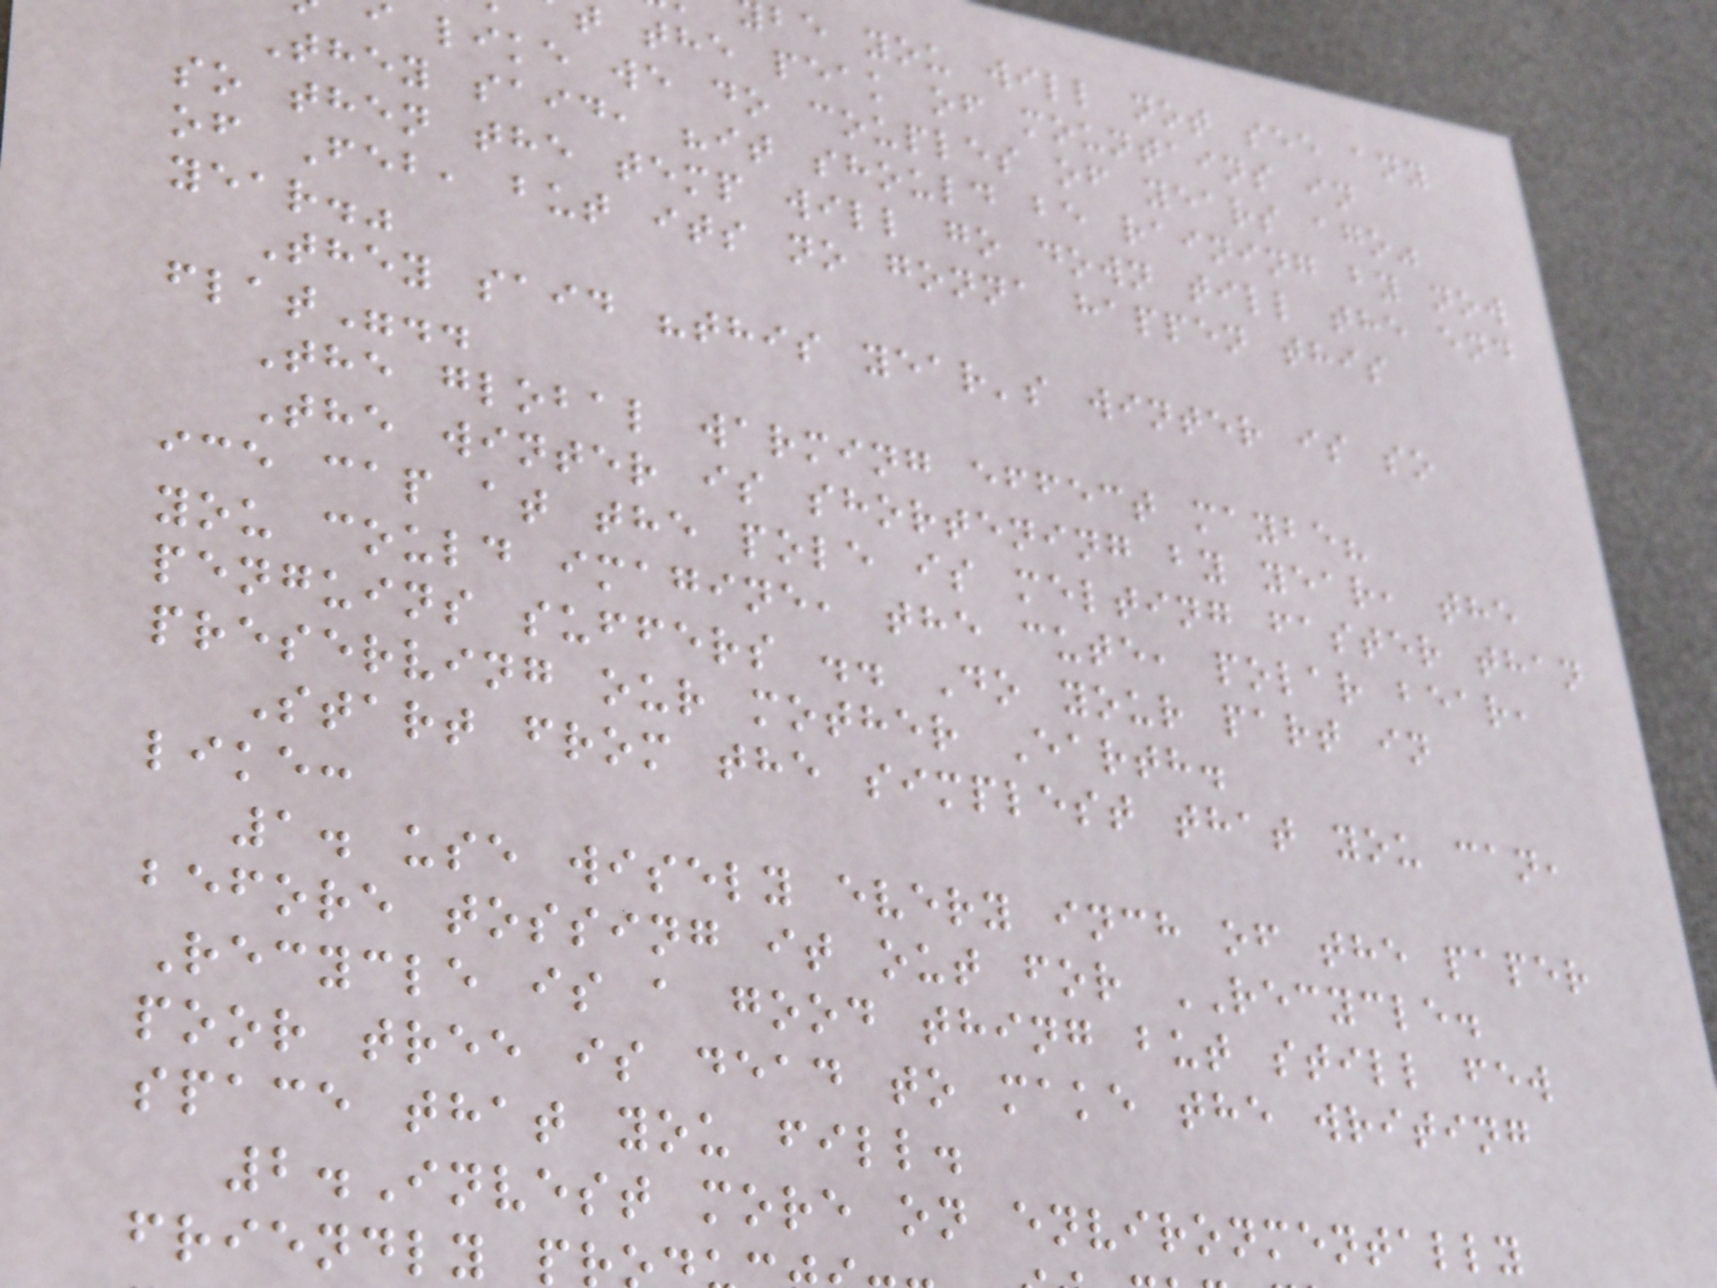be you will not see any
t the peak of mountains in
like we do couples of years ago"
They said, "it should be raining by now
so then the temp will go down till the end
of Feb, but its no gonna happen this
year."
They said "this year's winter is so
flat"..
The global warming effect maybe?
The winter is shortening by year, the
ice cap at the pole is melting faster than
you could imagine, the cute, polar bear,
penguins suffers .. Do your part in
preserving our mother Earth.
Start from the simplest that you can,
like:
1. use wisely every inch of the paper
before tossing it out for RECYCLE.
Recycle is a good thing but still few
poor tree is dead to make the writing
space that you fill.
2.Invest more on environmentally
friendly pr
